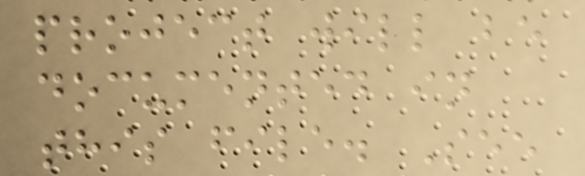project will be
documented in
this file. See
